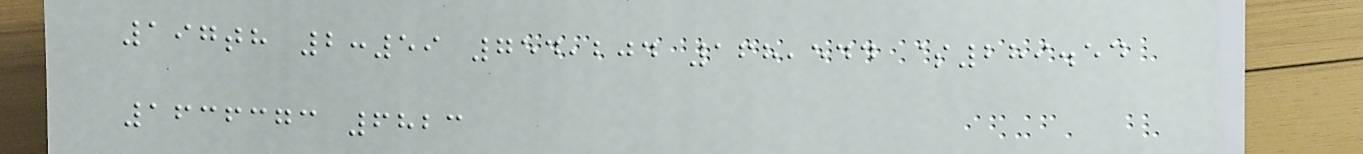197th 2:59 754,204 168,544 $289.54
1636373 6823
